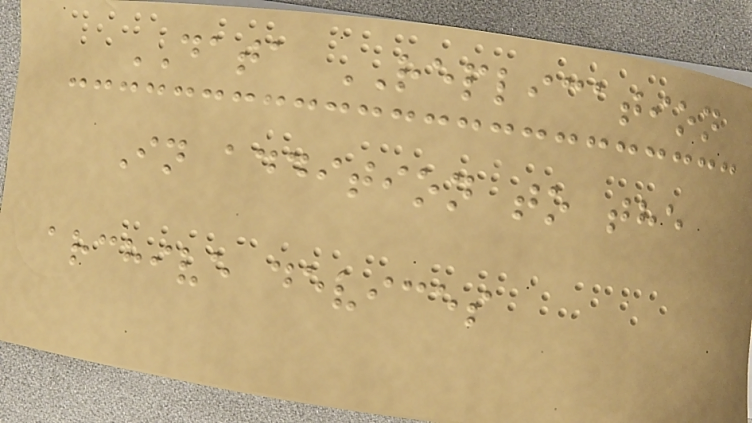DATA REPLICATION
In addition to the
archive devices
